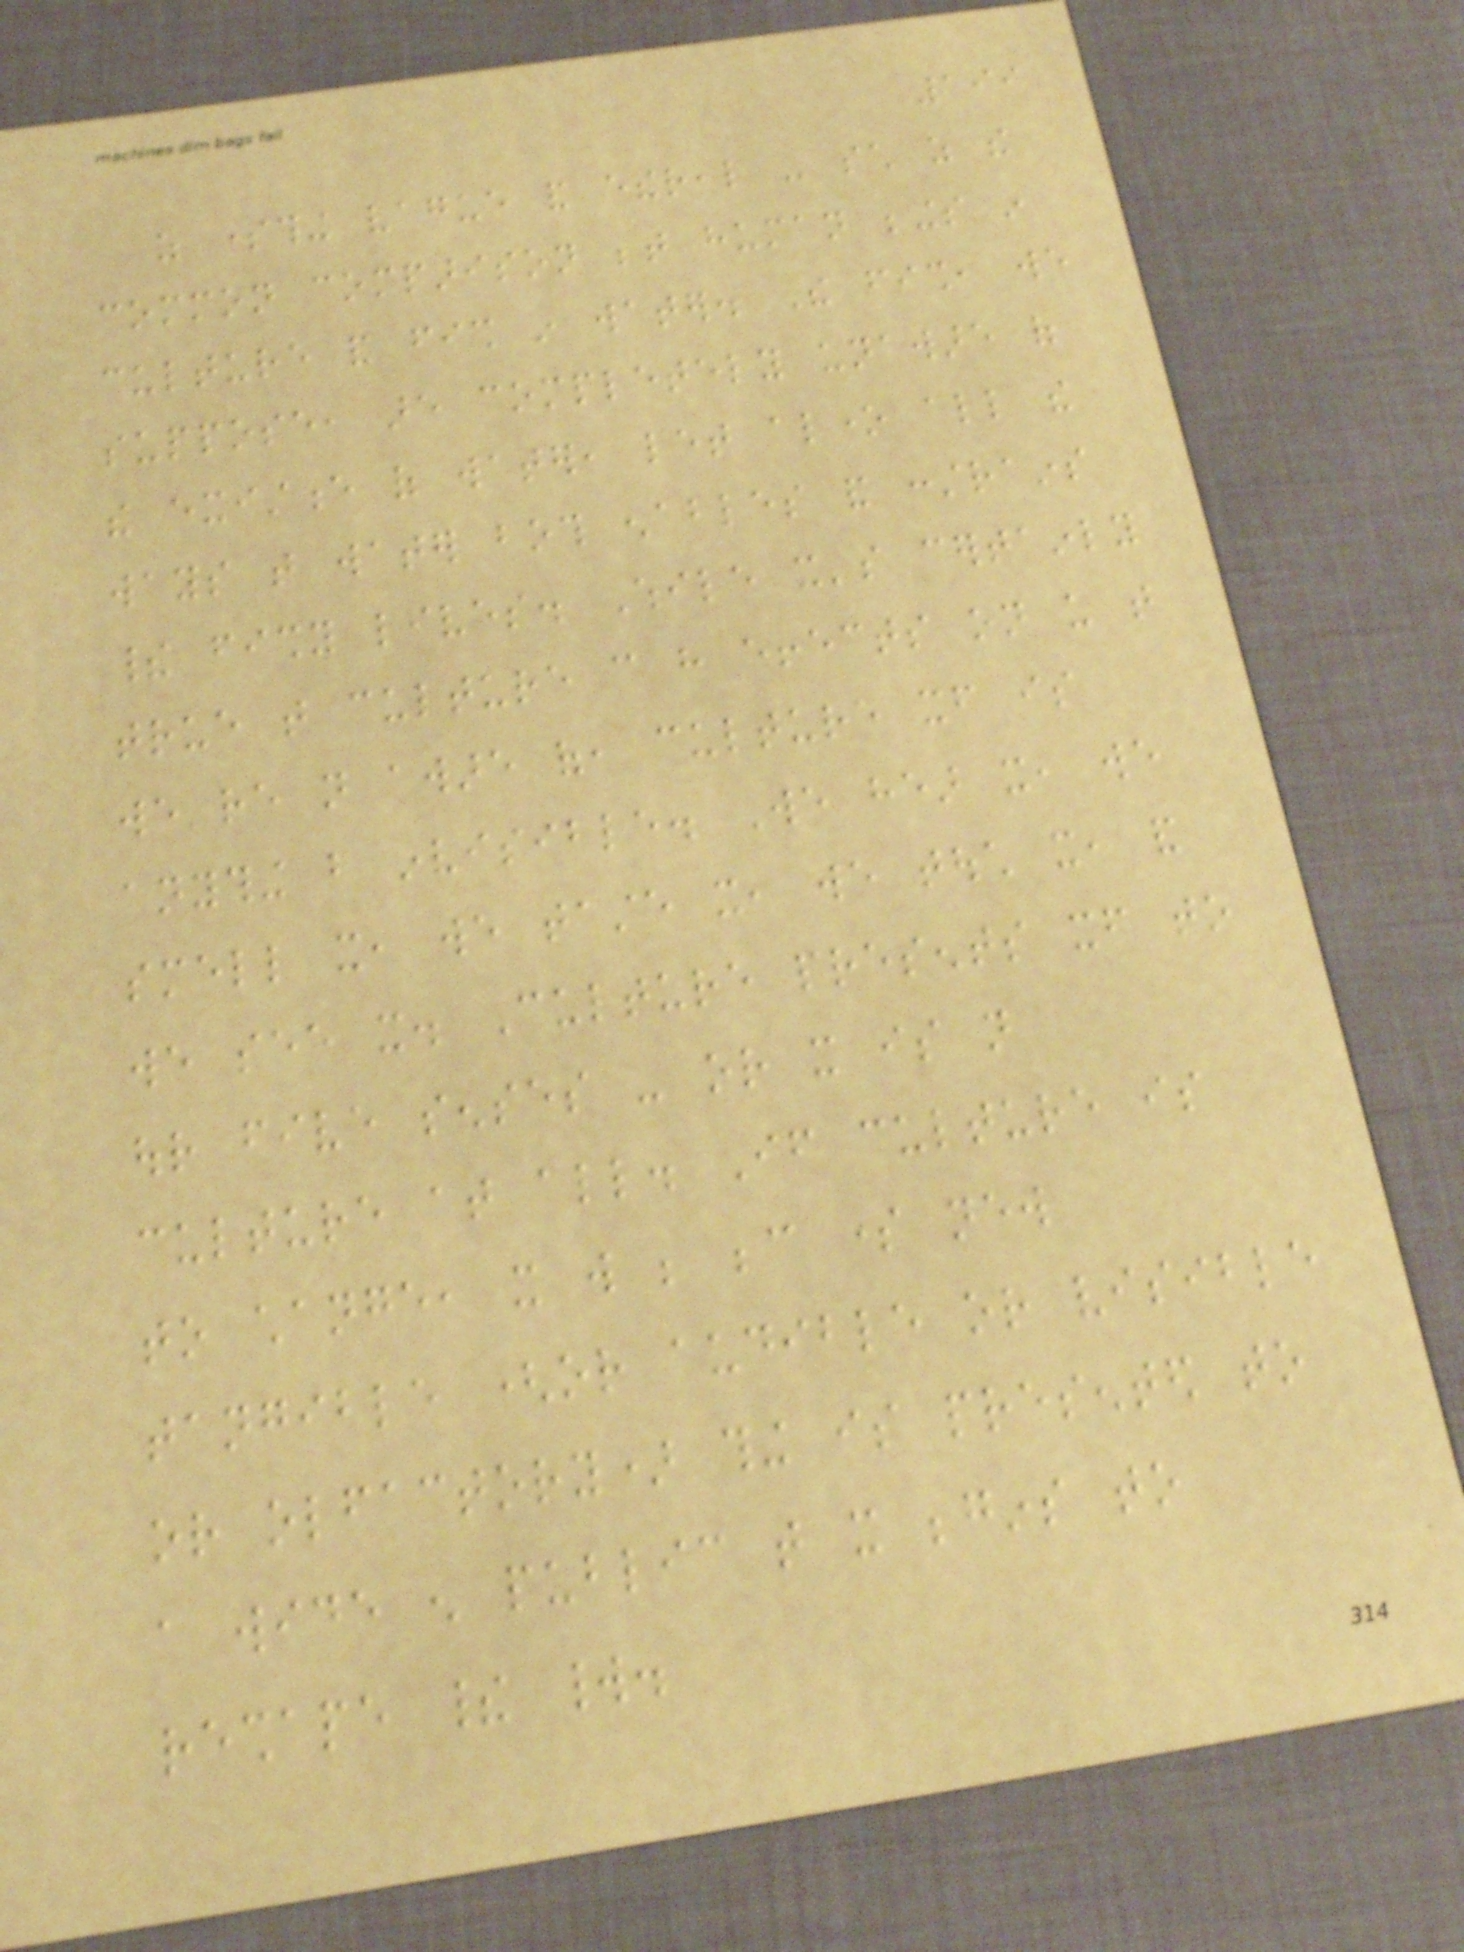199
as something vague and ethereal - such as the
common comparison between human beings in
culture and fish in water. The fish, we
suppose, are completely unaware of
the existence of water, let alone all the
ways that water both enables and constrains
their fishy lives. While it's certainly
true that culture can have effects on us that
we're not aware of, culture itself is
anything but invisible. We hear it, we
smell it, we taste it, we touch it, and
we see it. Culture presents itself to
our five senses - or it is not
culture at all. If culture is
to change, it will be because some new
tangible (or audible or visible
or olfactory) thing is presented to
a wide enough public that it begins to
reshape their world.
